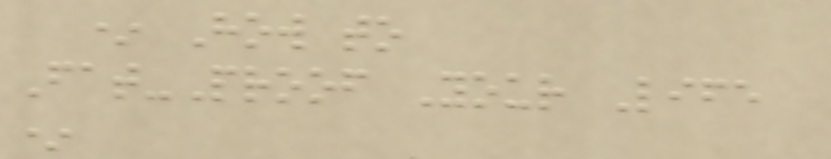* How to
Fat-Proof Your Life
*
